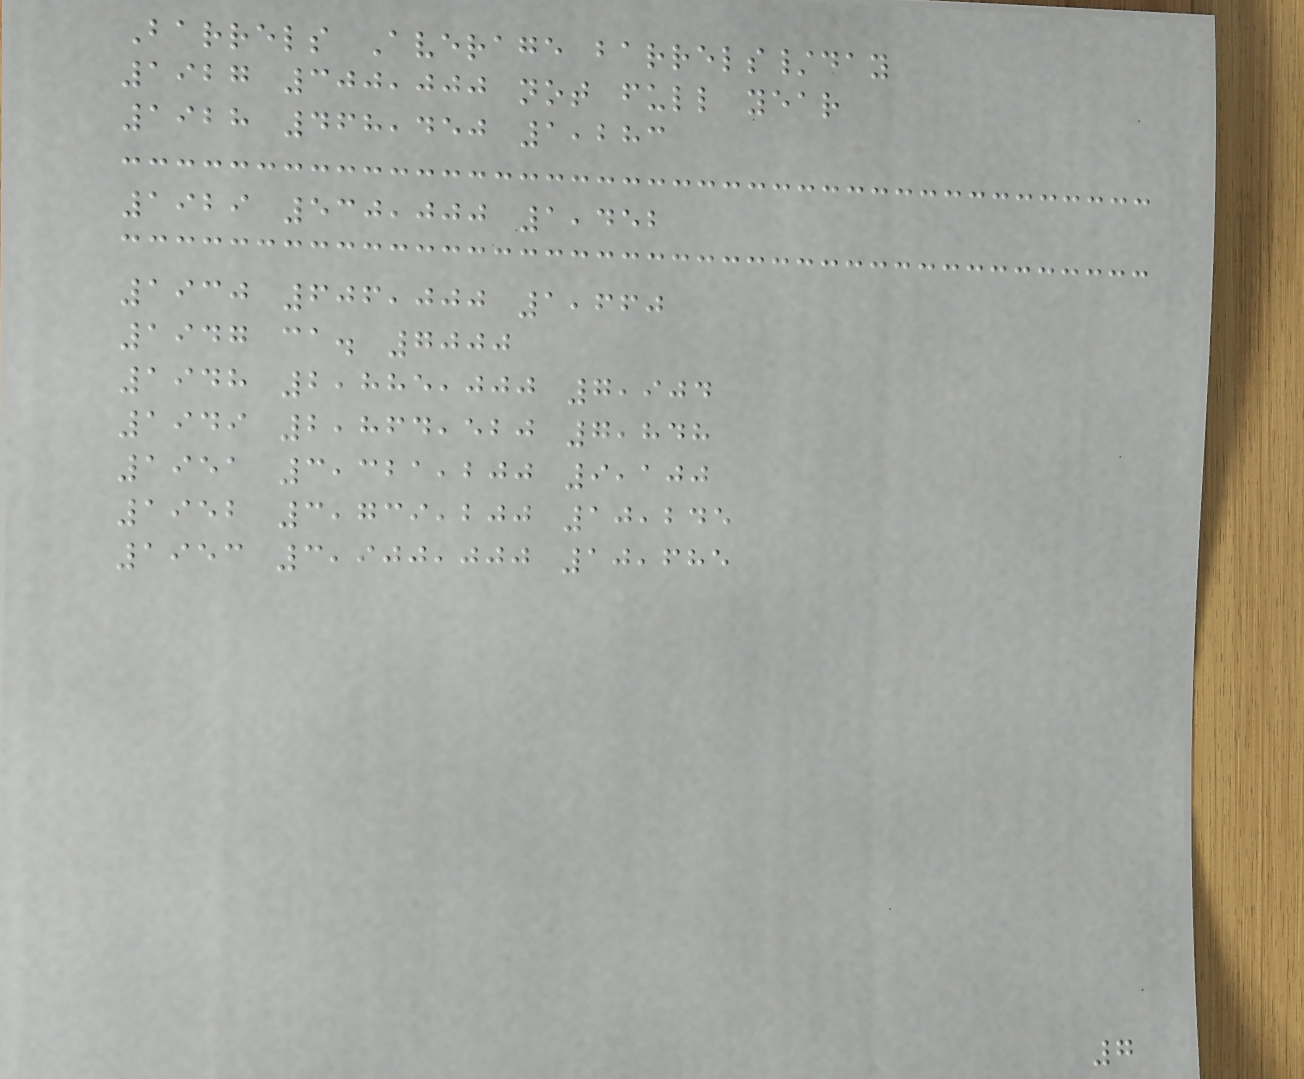Barrels Average barrels/day
1927 300,000 not full year
1928 468,450 1,283
1929 530,000 1,452
1930 606,000 1,660
1947 ca. 7000
1948 2,885,000 7,904
1949 2,864,520 7,848
1951 3,321,200 9,100
1952 3,739,200 10,245
1953 3,900,000 10,685
7
